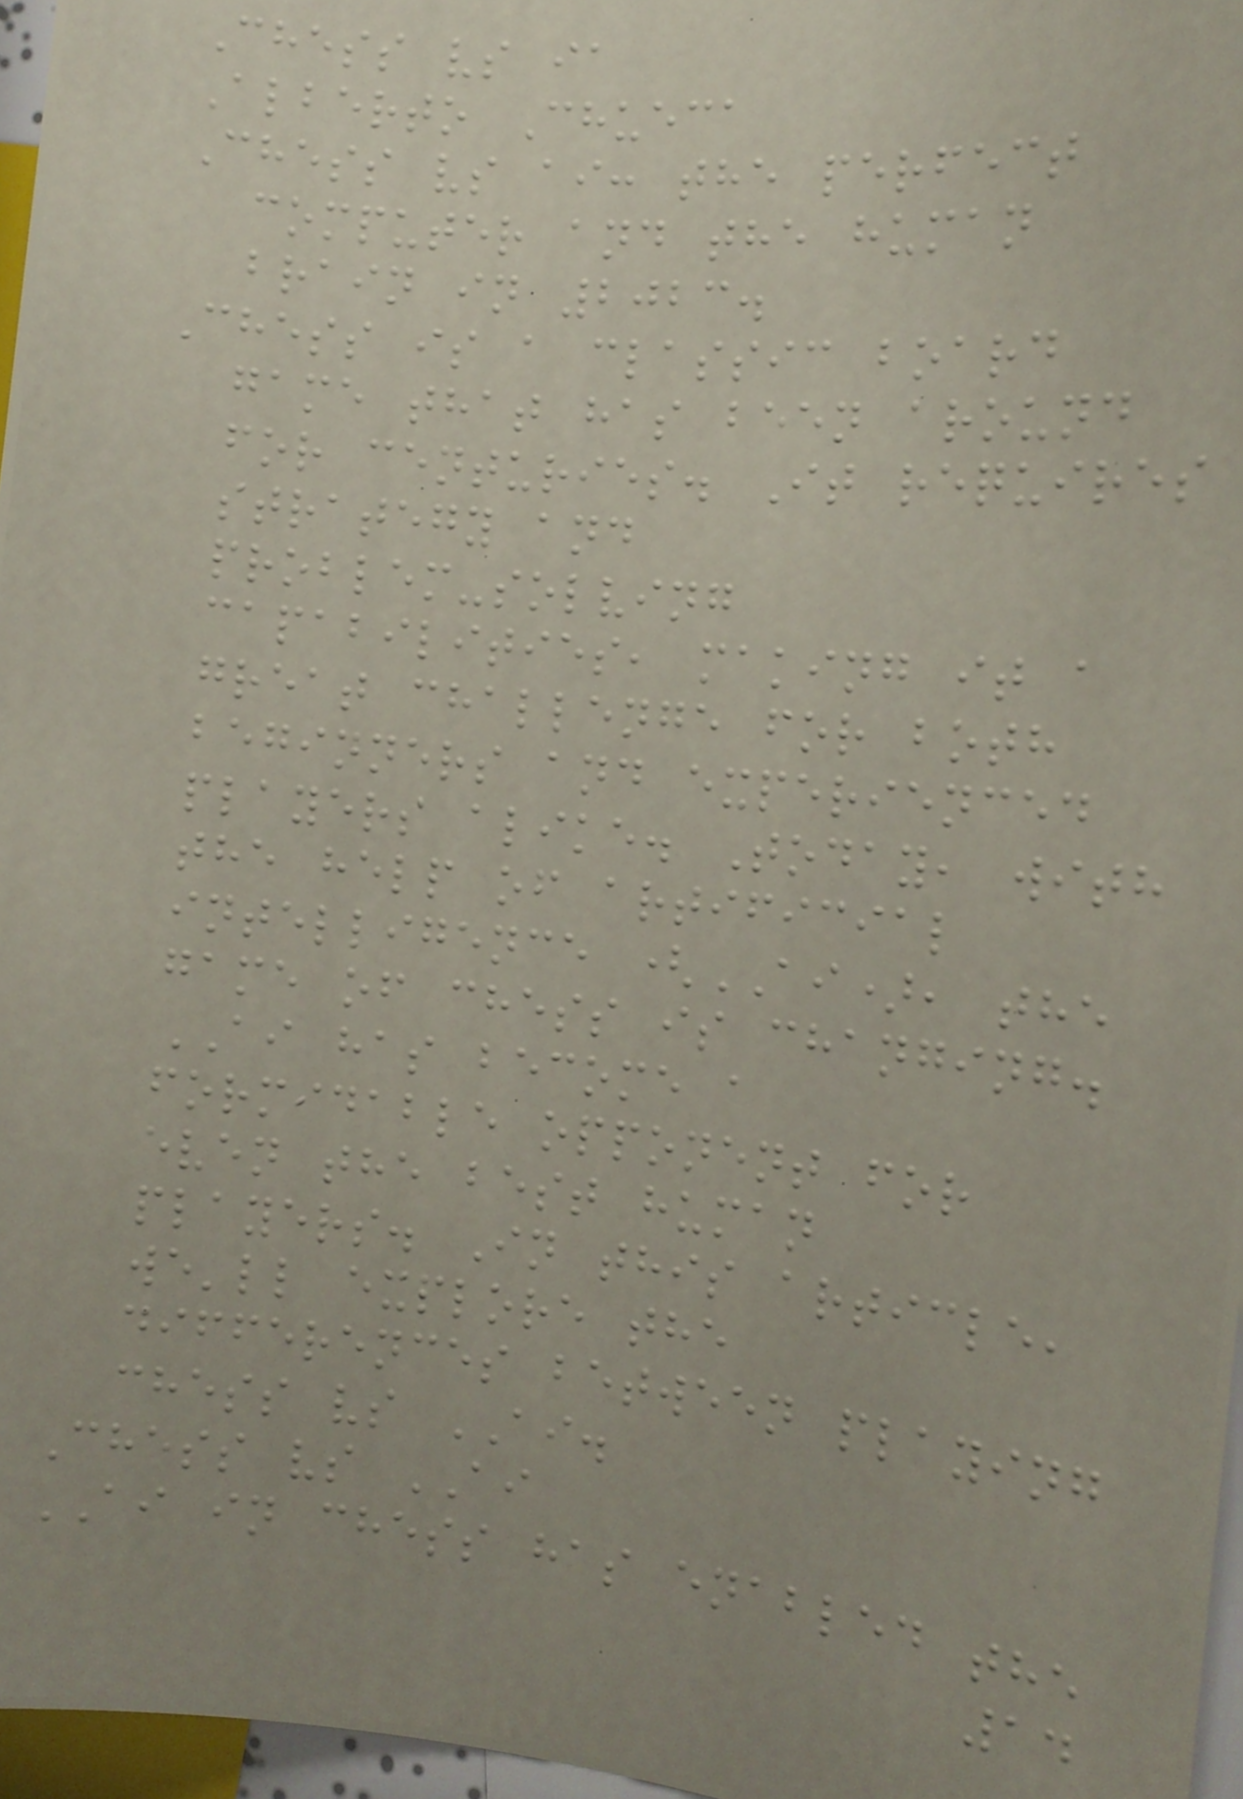Chess vs ia
Alberto Chueca
Chess vs ai: the perfect
computer and the human
brain in 2023.
Chess is a classic board
game that has been around
for centuries. It requires
strategy and
problem-solving
capabilities, making it a
great challenge for both
beginners and experienced
players alike. Today, with
the help of artificial
intelligence (AI), the
game of chess is changing.
AI has become a
formidable opponent for
even the best human
players. In this article,
we'll explore the
differences between playing
chess vs AI.
Chess vs AI
AI in chess has enabled the
14
